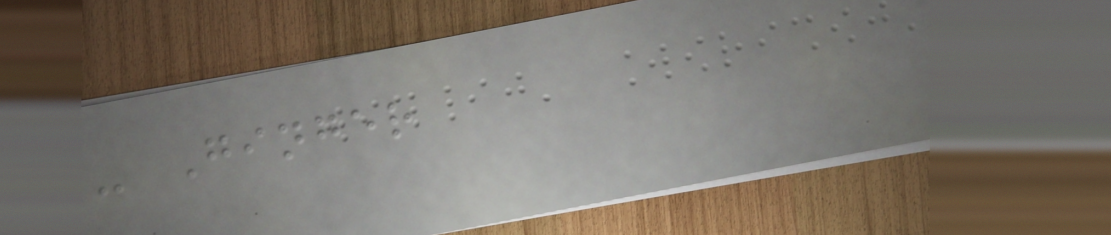- Ginger
